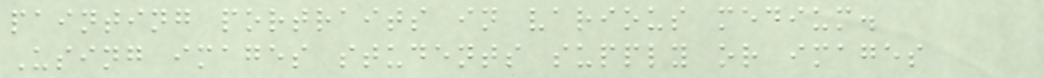painting portraits in various medium.
Using images students supply or images
